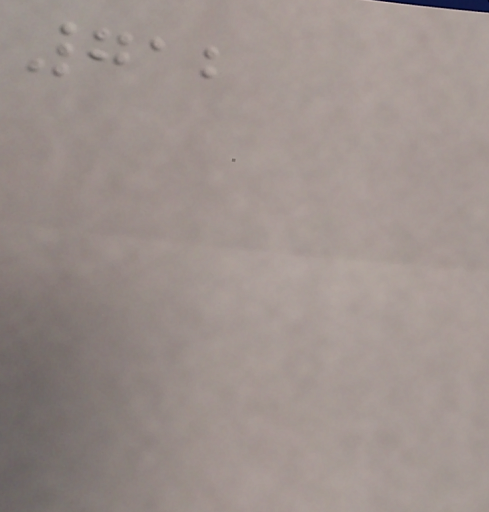712
